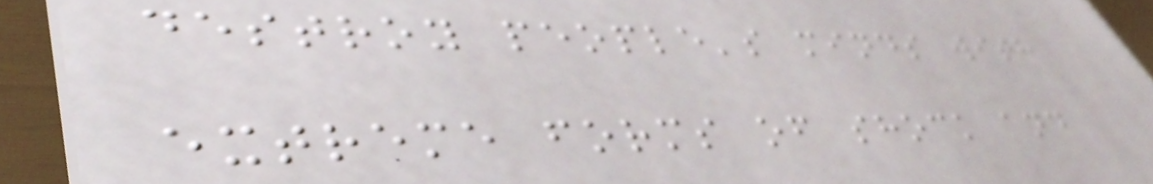destroy people's minds with
extreme forms of shock and
